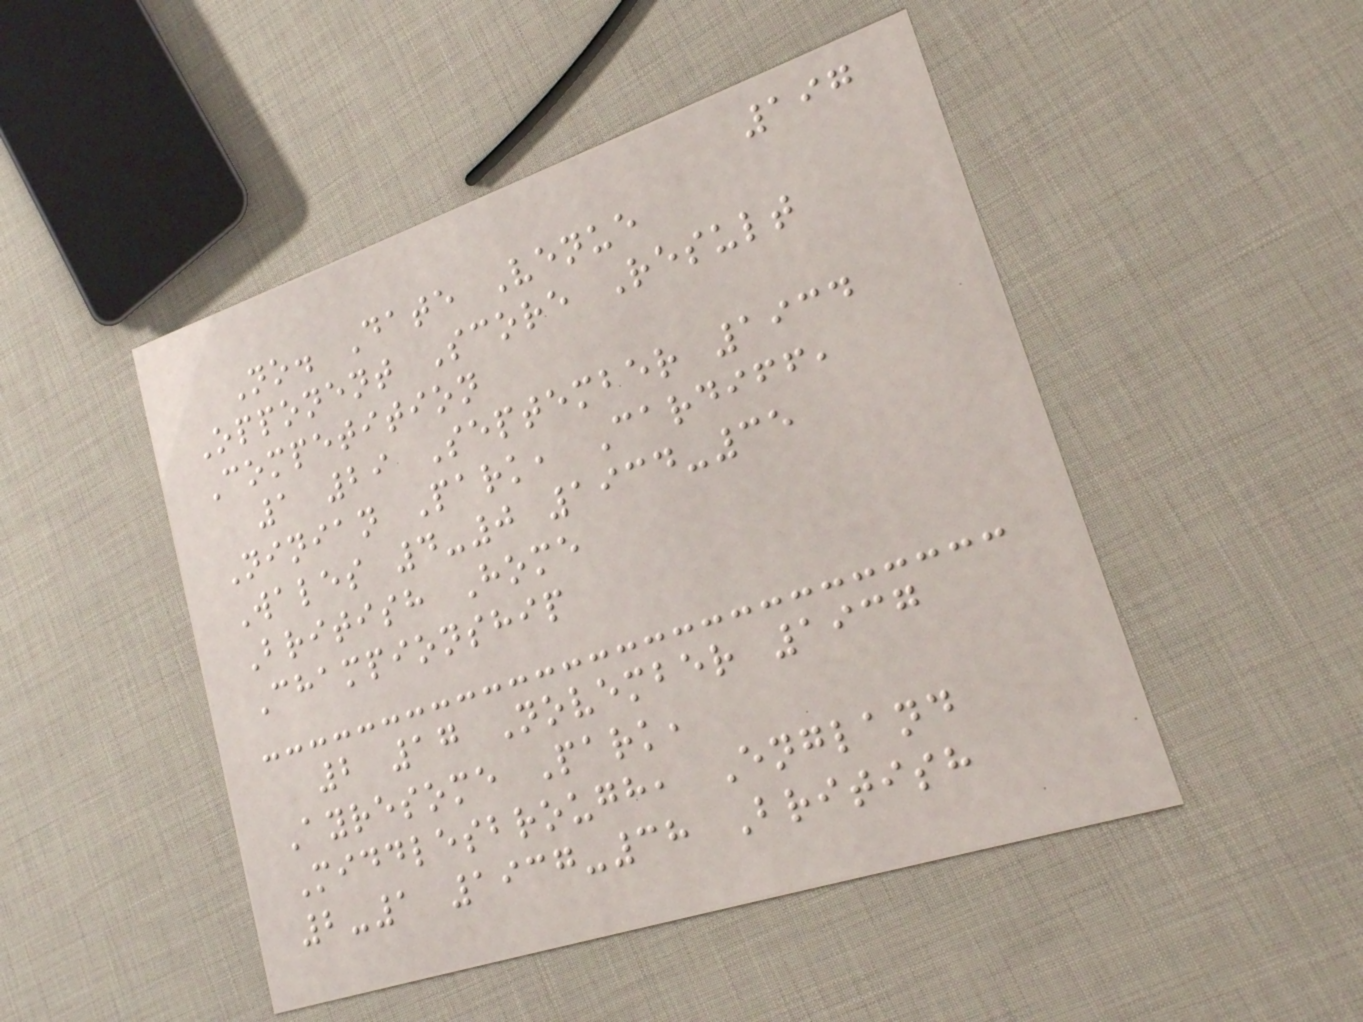197
No. Date Venue
Opponent Score Result
Competition
1 29 September 1934
Ninian Park, Cardiff,
Wales 4-0 1934-35
British Home
Championship
2 17 November 1937
Ayresome Park,
Middlesbrough, England
2-1 1937-38 British
